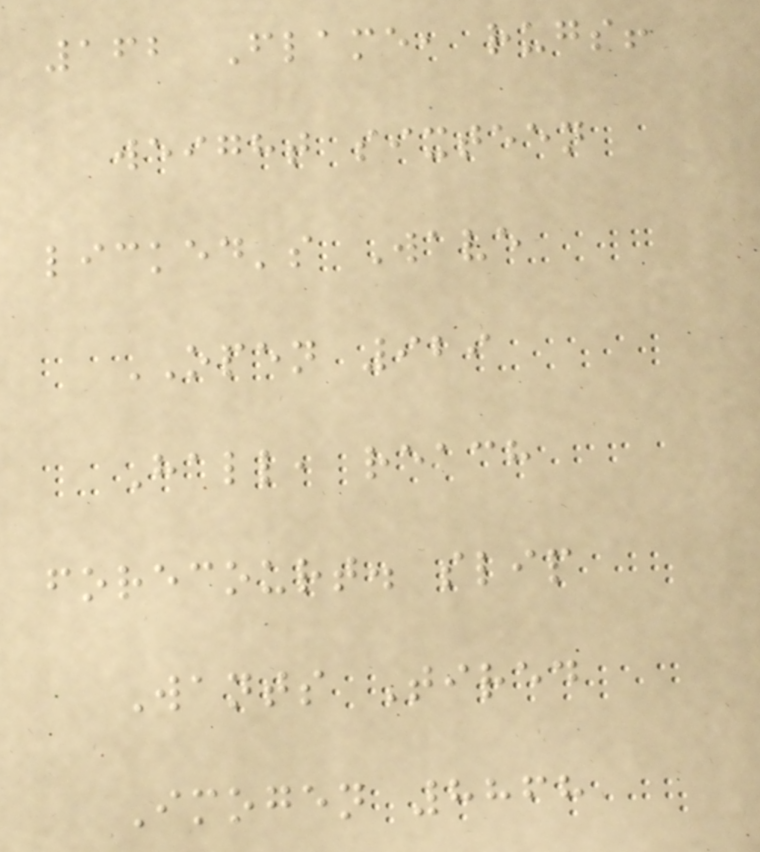162 Flame, rugs!
weight sixteen
licked's Wave
OPEN 929
Hall, reach
forecourt. slip
Wants Tired
Imogen 8868
